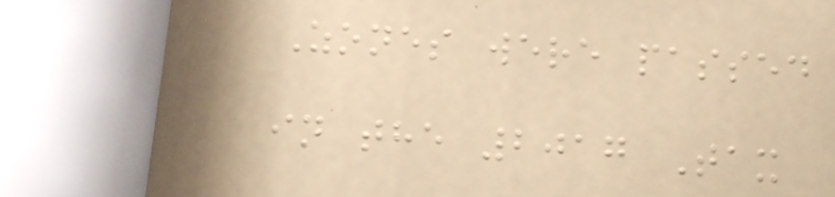Zones were passed
in the 2017 Tax
